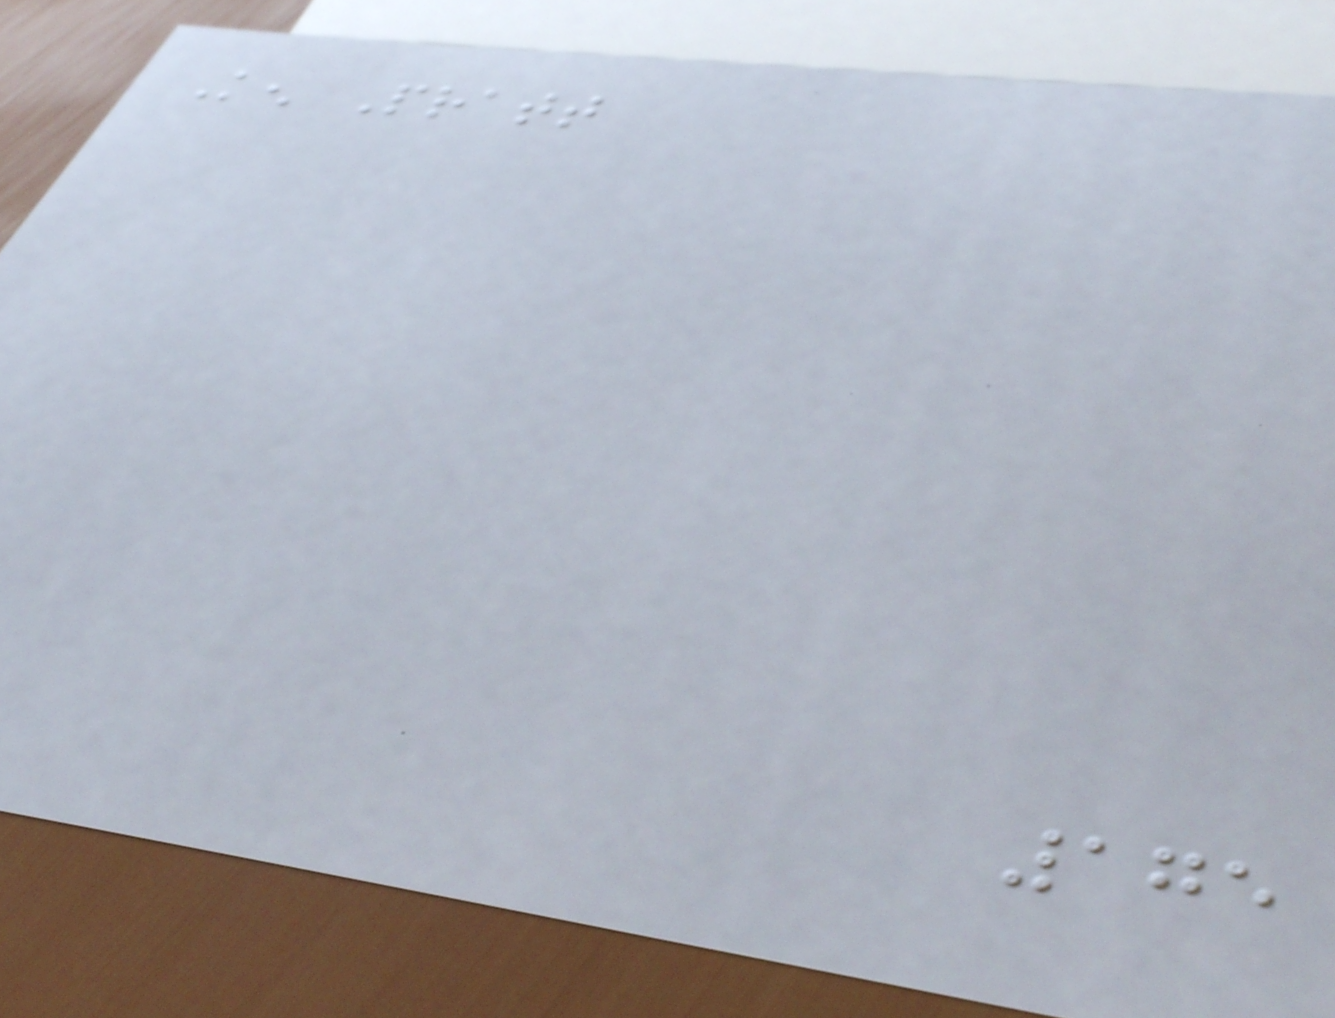Ken Pratt
175
